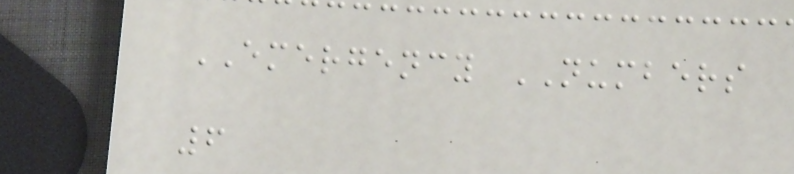EMERGENCY NUMBERS
6
